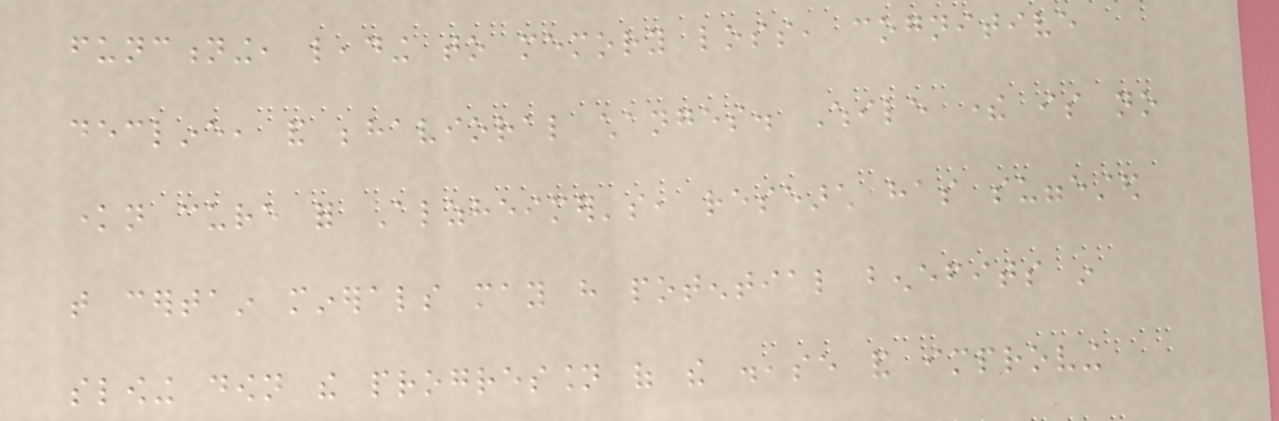functioning, leading to memory loss, cognitive
decline, and behavioral changes. While there is no
known cure for Alzheimer's, research has suggested
that certain minerals may have potential benefits in
slowing down the progression of the disease and improving
